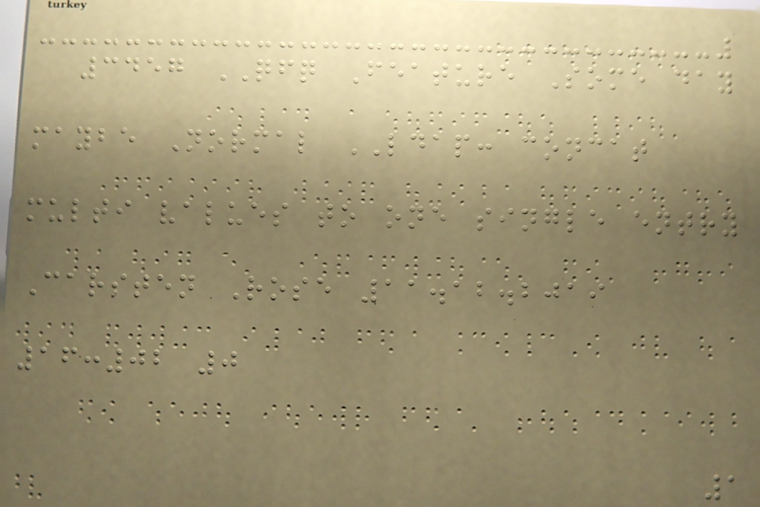3457 QFQ Feature Some day
maybe Normal LDAP: concat
multi values to one single entry
Carsten Rose 11.12.2019
16:02 0
1
